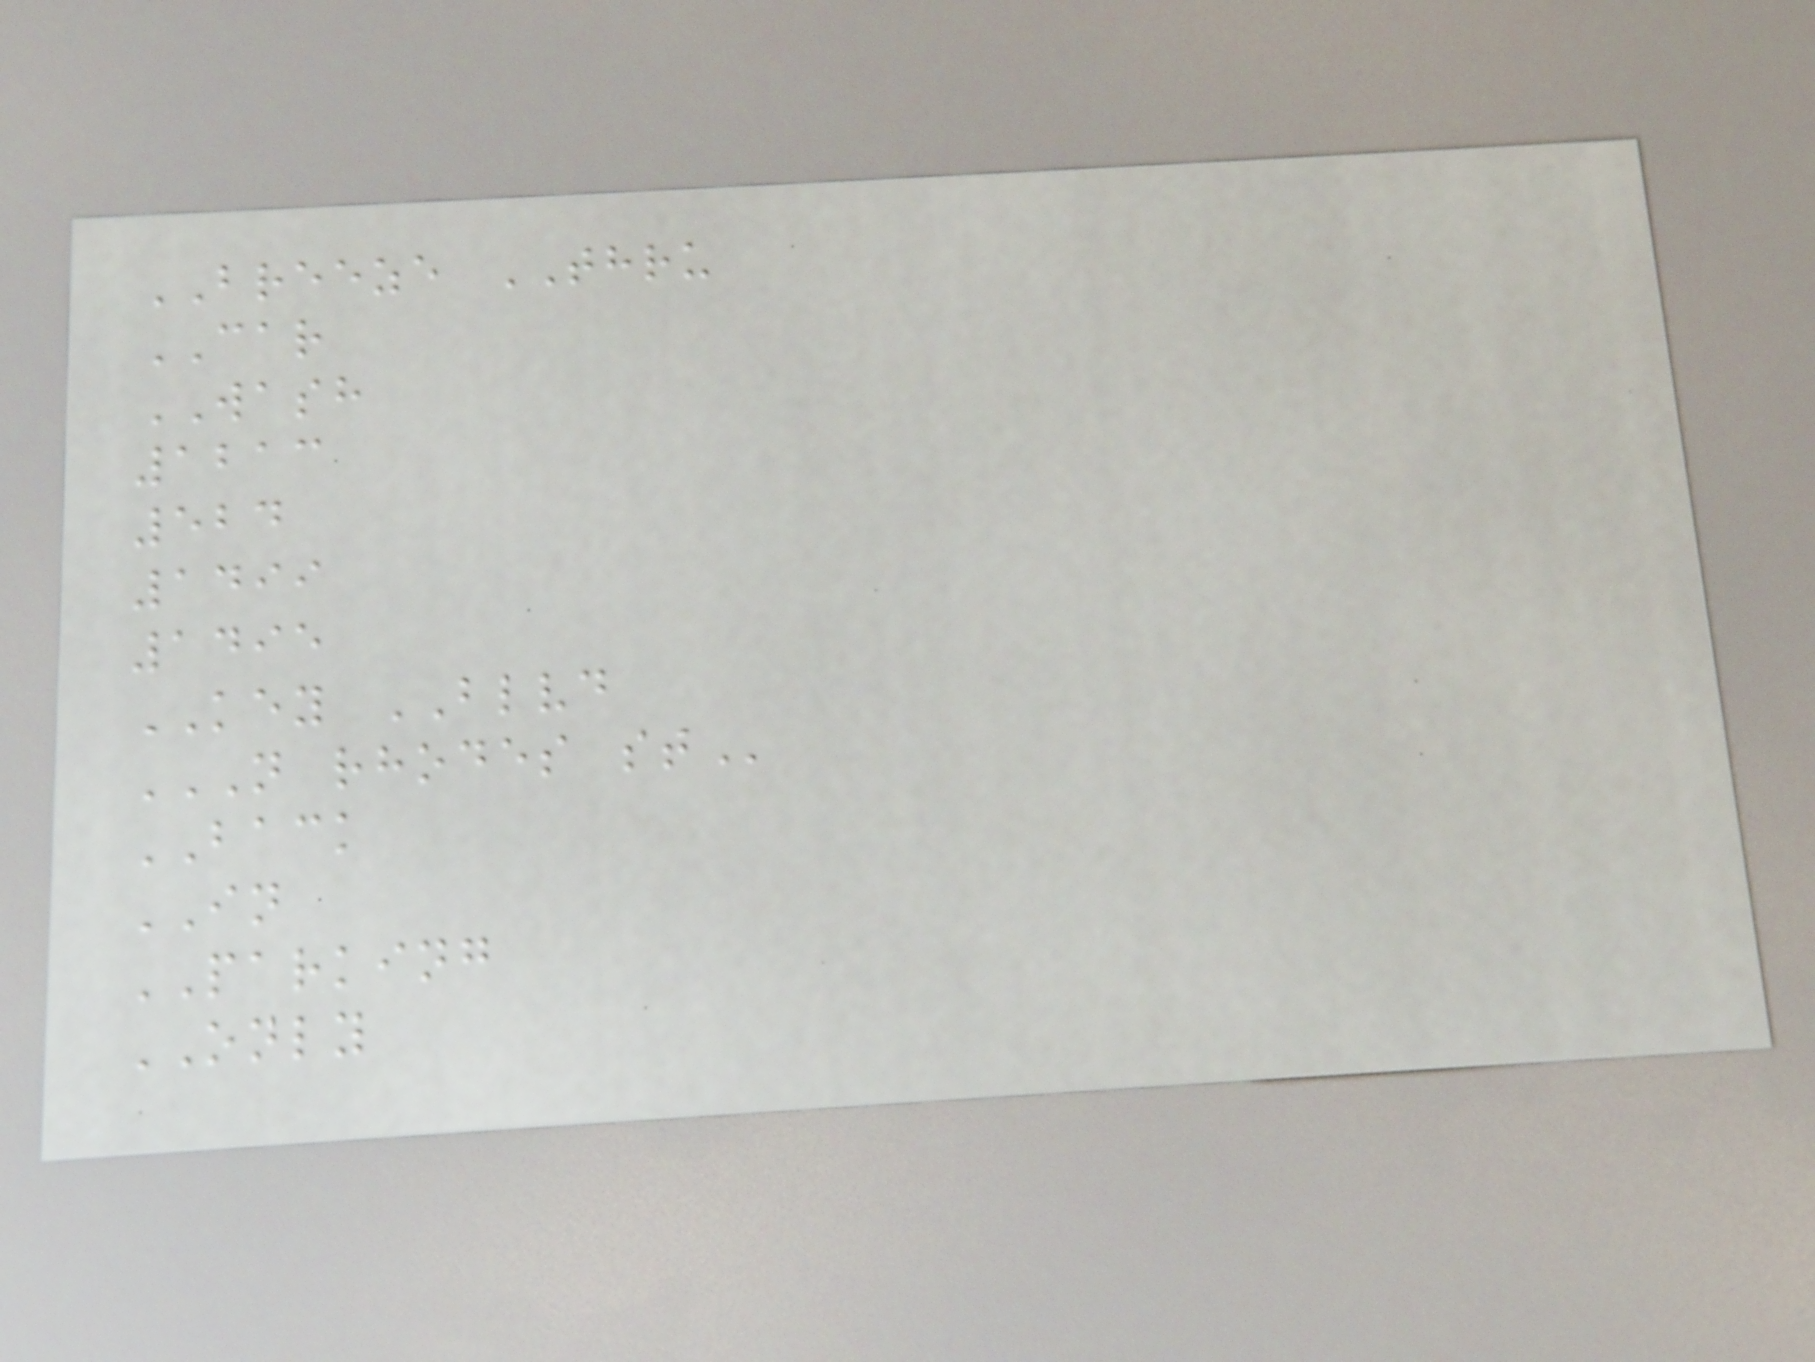BREEZE THRU
CAR
WASH
1213
524
1499
1495
KEY BLVD
N RHODES ST
BACK
IN
PARKING
ONLY
